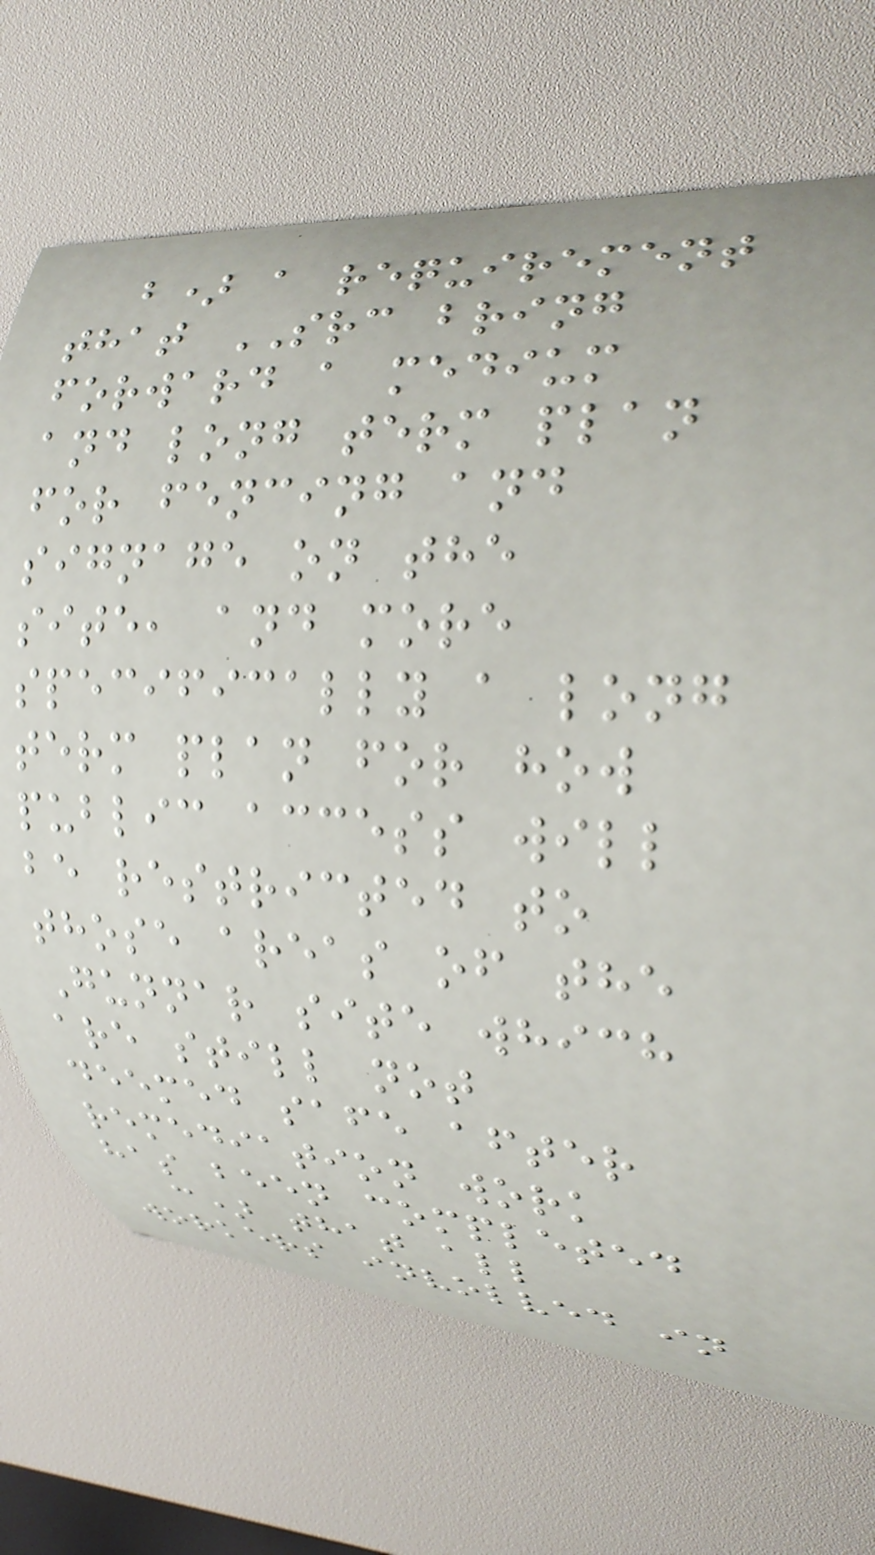b) a requirement
that SRC bring
forward a medium
and long term plan
for fencing and
signage on the
site, and more
specifically a long
term plan for how
public access will
be restricted to
those areas of the
Gunnar site which
are still not
deemed safe after
remediation work
has been completed
c) that all
workers involved in
